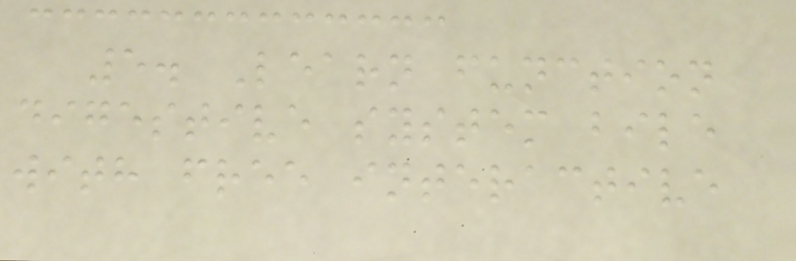5. Learn function
digestive system bile
with free interactive
